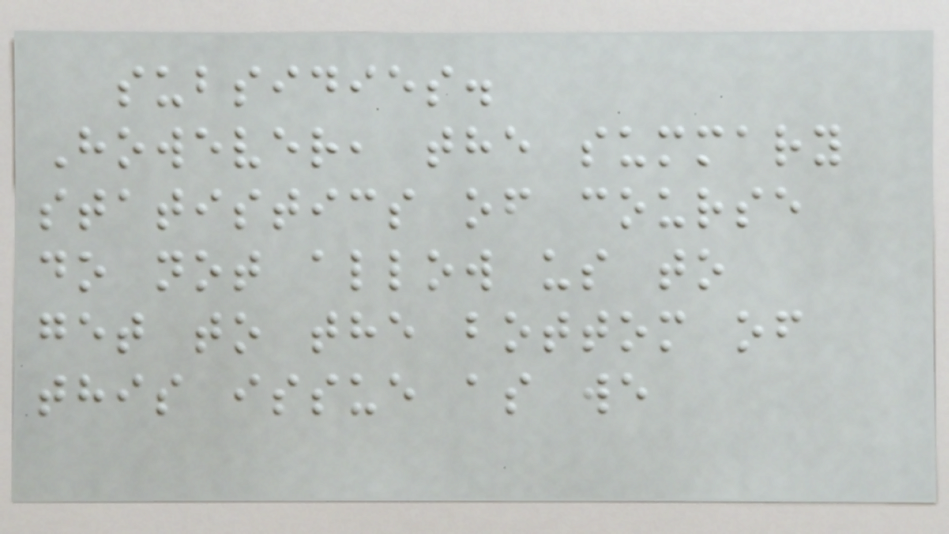subsidies.
However, the summary
statistics of course
do not allow us to
get to the bottom of
this issue as we
